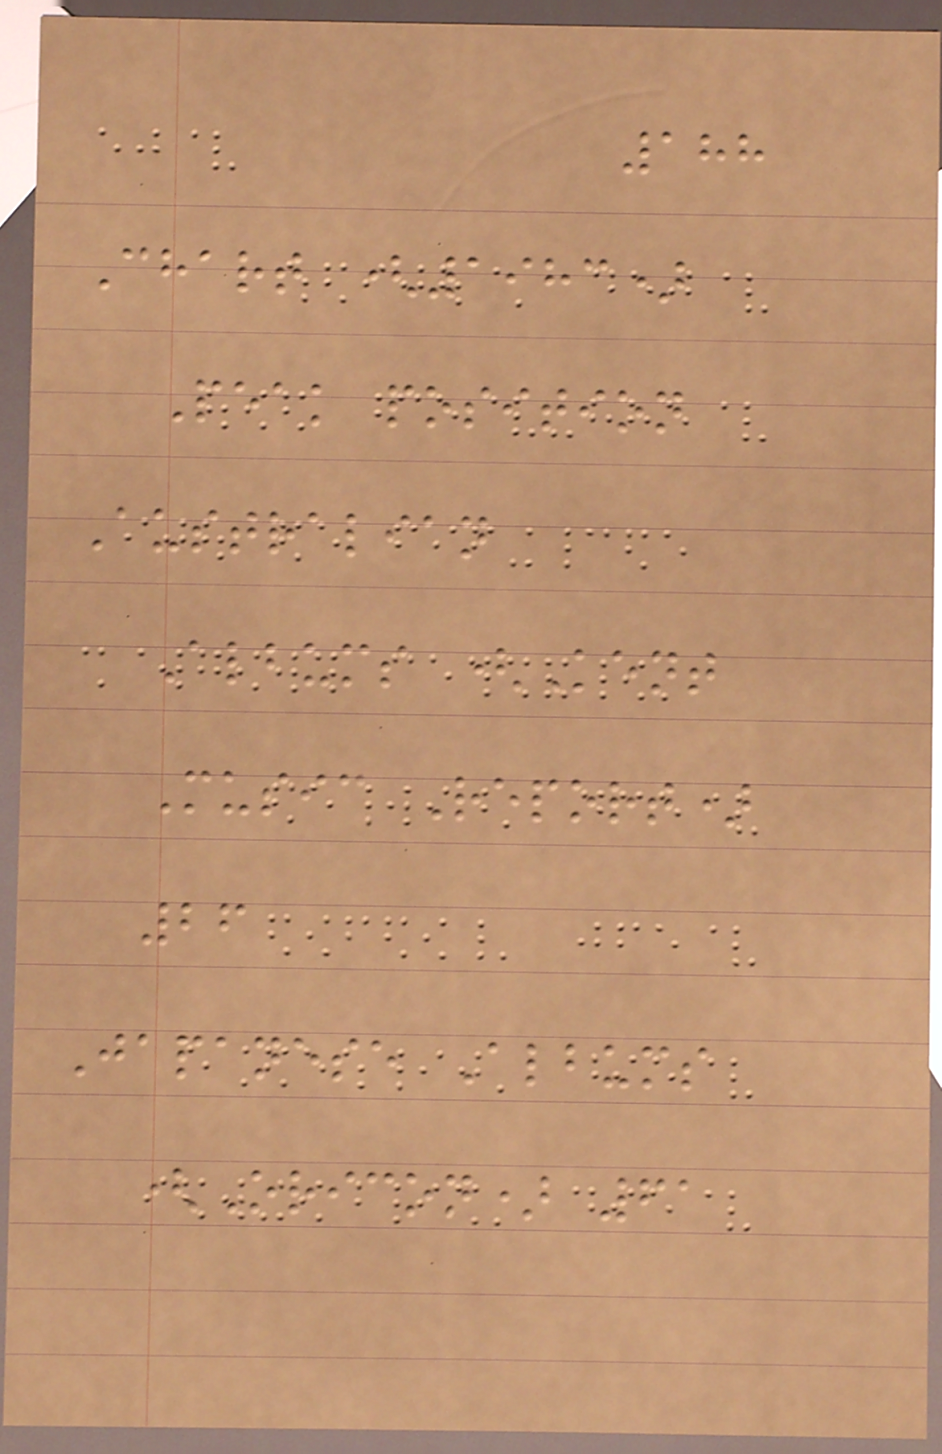188
Chart (1983)
Peak position
Australian
Albums (Kent
Music Report)
26
Japanese Albums
(Oricon) 61
